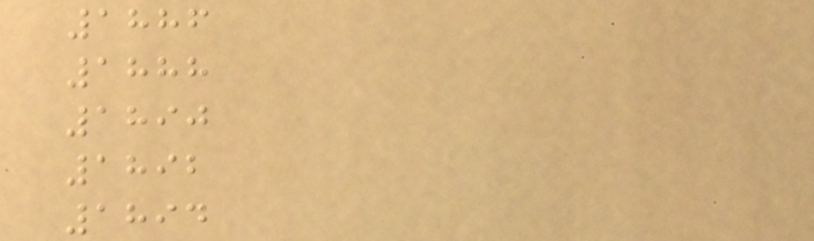1886
1888
1890
1892
1894
